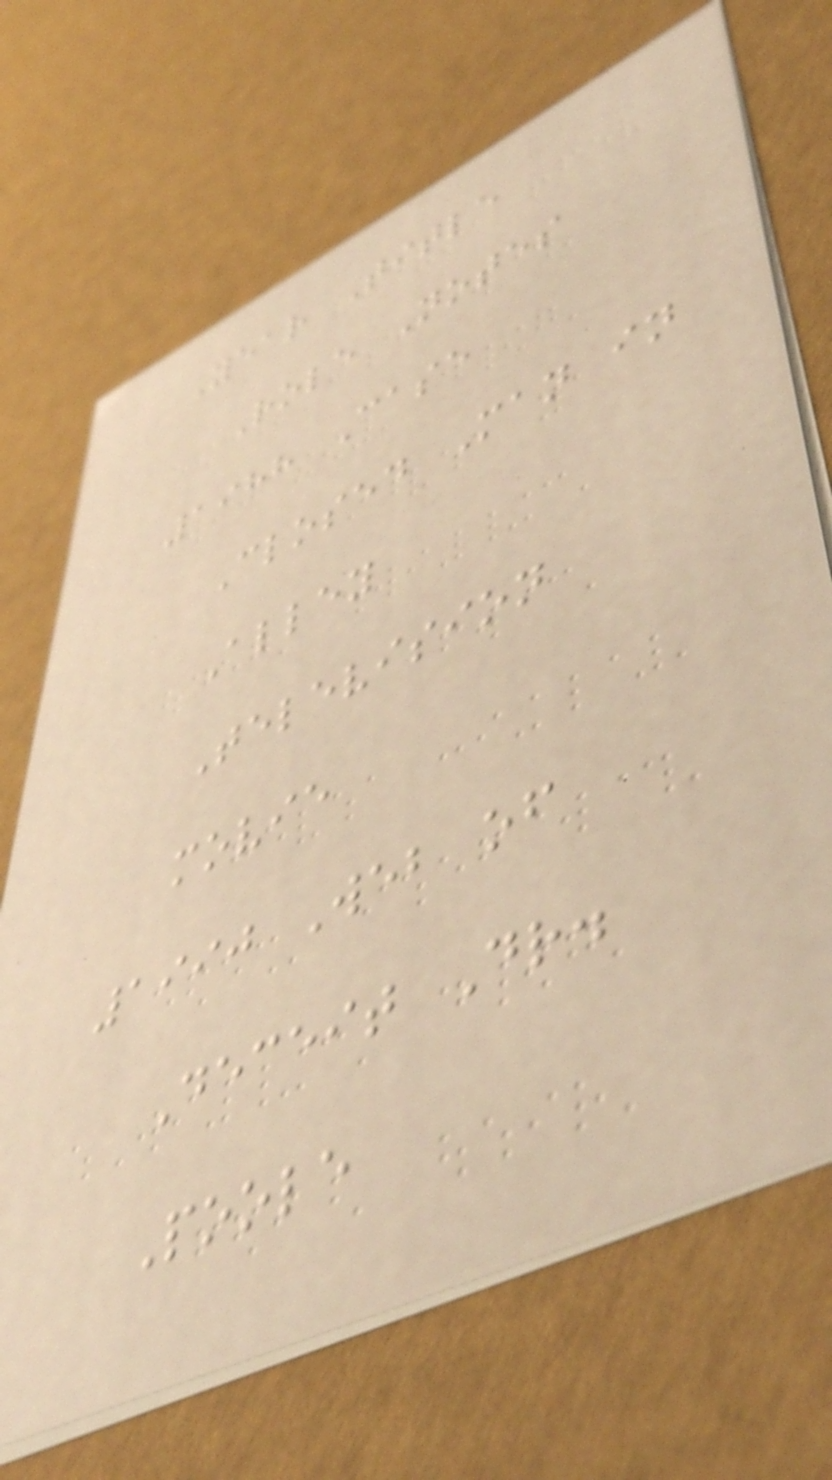Year Title
Role Notes
1988 Case
Closed Man in
Alley
Television
movie
1990 Web of
Deceit Dr.
Poole
